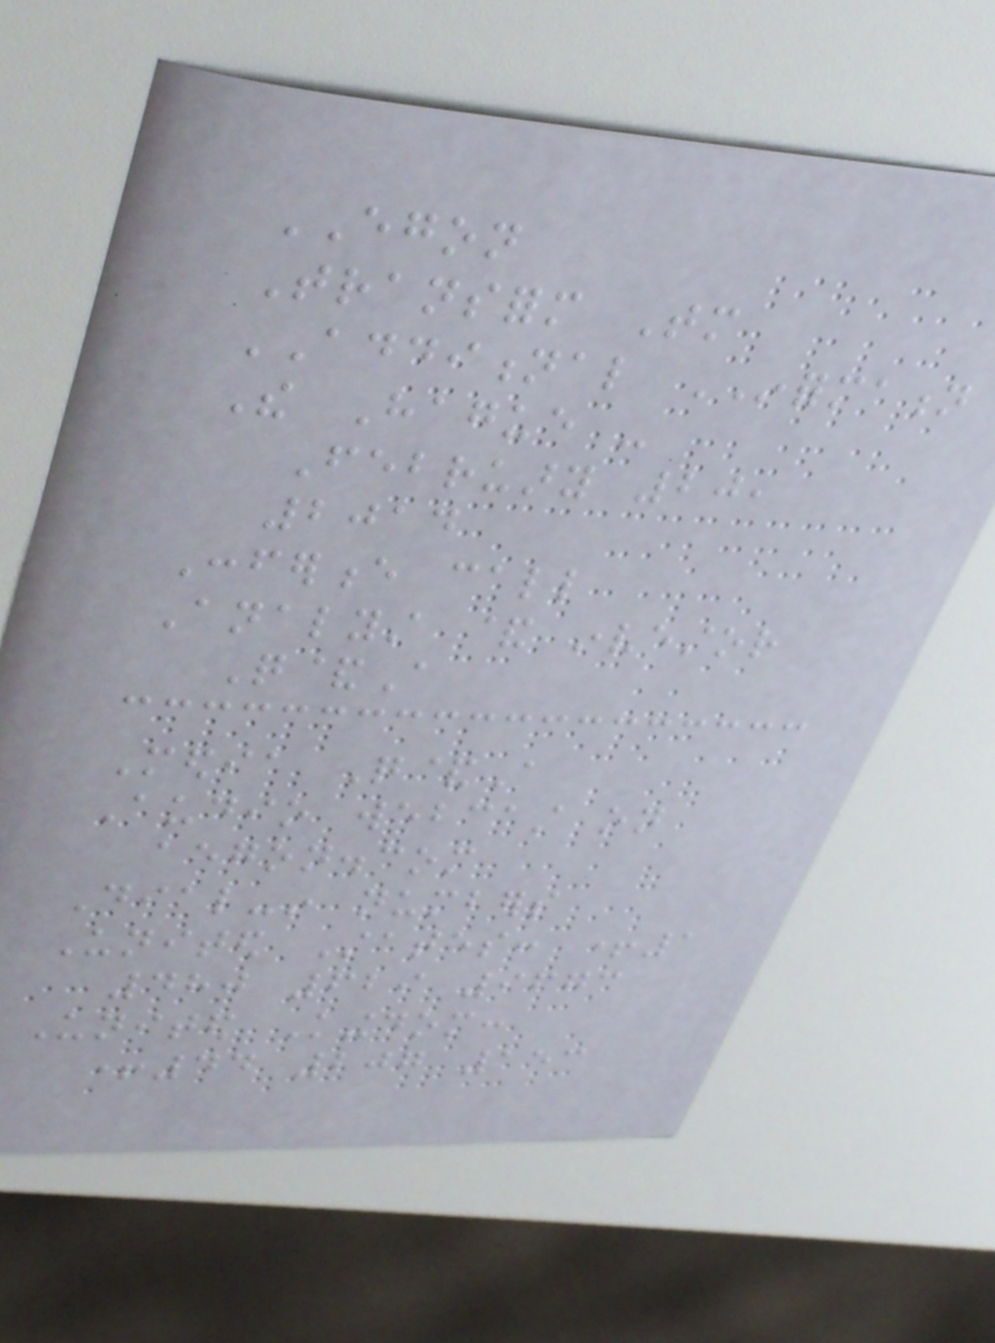EGON
Transform Tomorrow
ADDITIONAL INFORMATION
The Hague -
February 20,
2014
Conference call
Analyst & investor
Q&A
Media Q&A
Audio webcast on
aegon.com
Dial-in numbers
United States: +1
480 629 9673
United Kingdom:
+44 207 153
